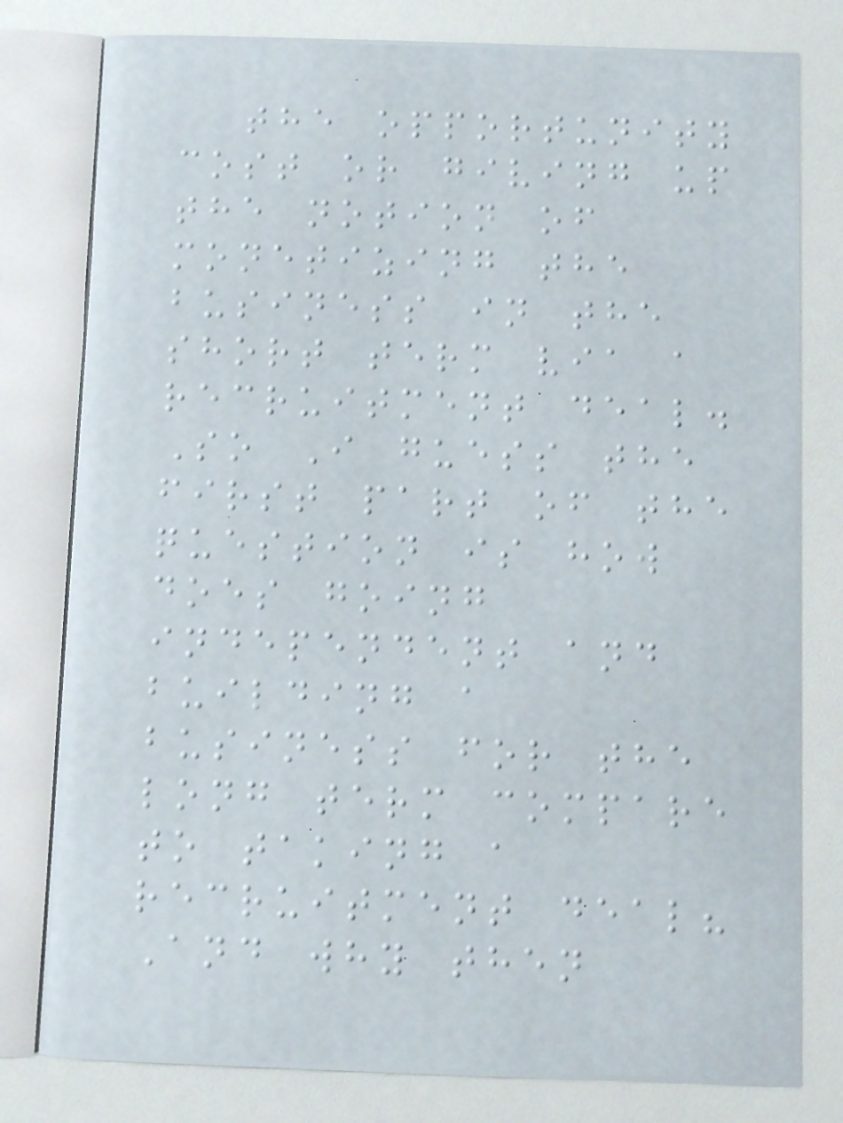the opportunity
cost or giving up
the notion of
monetizing the
business in the
short term via a
recruitment deal.
So I guess the
first part of the
question is how
does going
independent and
building a
business for the
long term compare
to taking a
recruitment deal?
And why then
